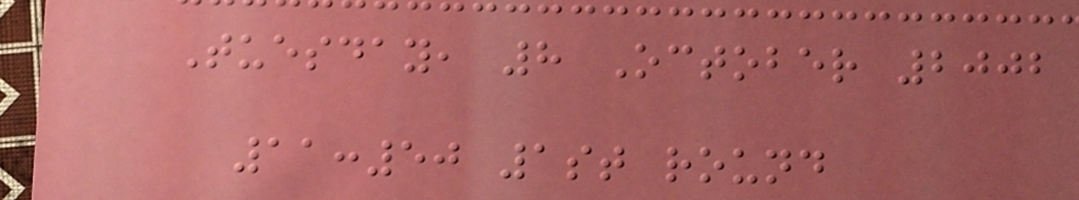Tuesday, 8 October 2002
11:50 1st round
